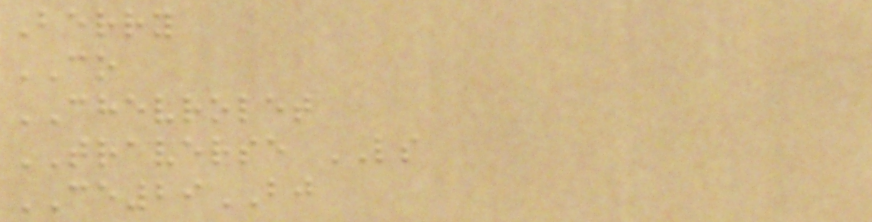Berry
CO
CHEVROLET
TRAVERSE LS
CE29BJ
